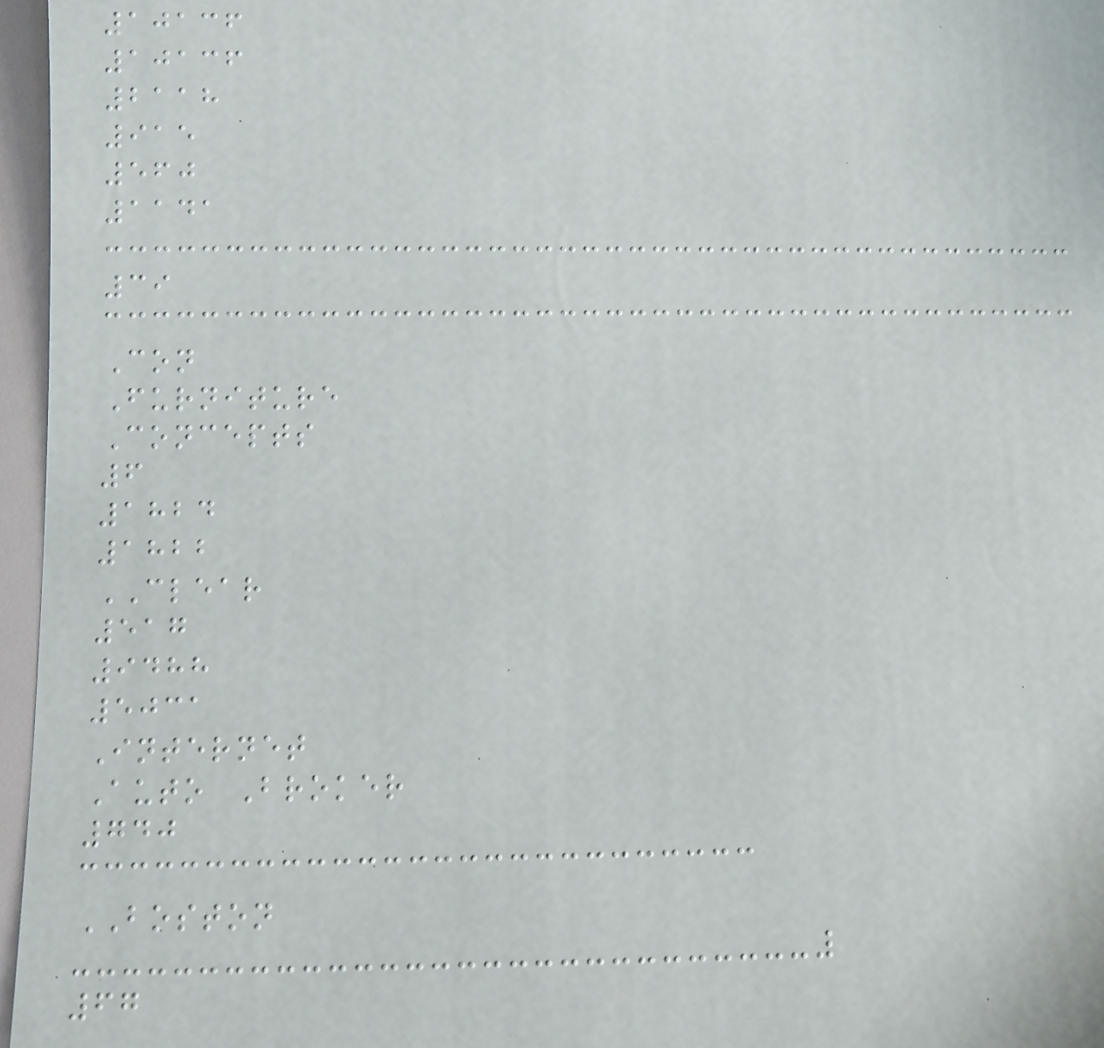10136
10136
2118
915
560
1141
39
Con
Furniture
Concepts
6
1824
1822
CLEAR
517
9488
5031
Internet
Auto Broker
740
BOSTON
67
